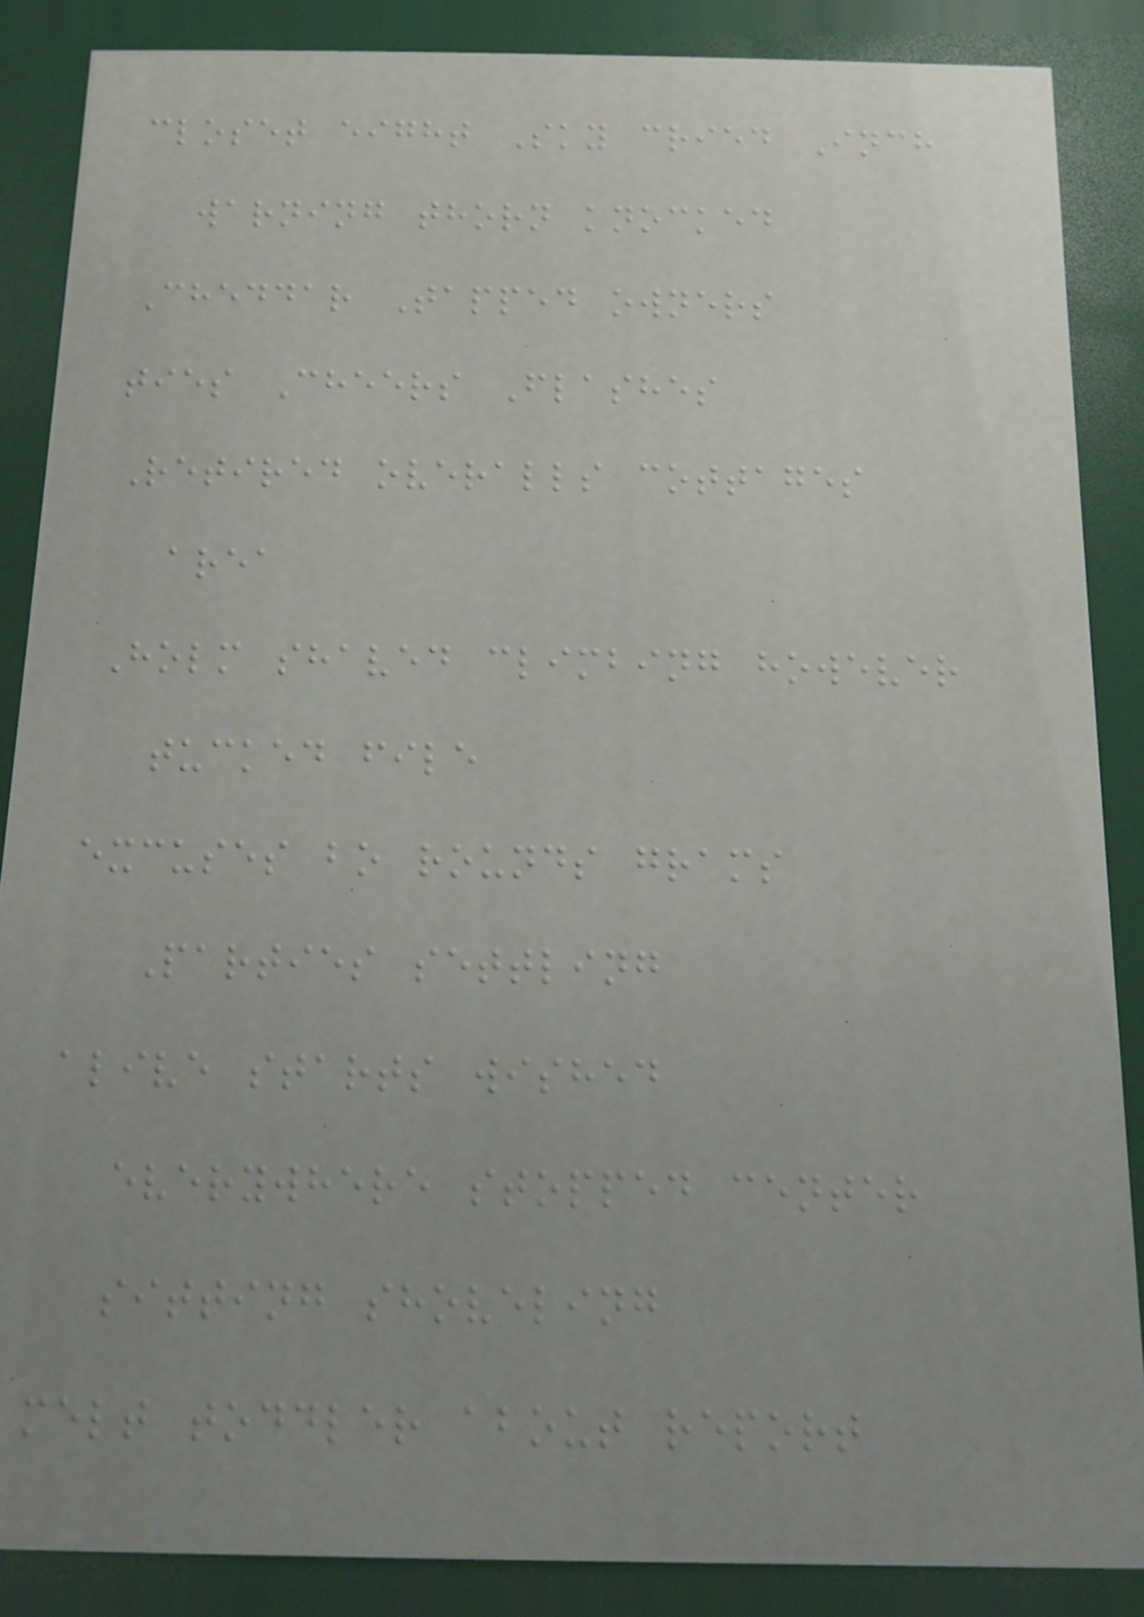closet eight Sky cried Inch
warning thorn knocked
Cheddar Tapped owners
ties Cheers Flashes
Retired overalls cottages
area
Holm shaved climbing however
tucked file
excuses bo rounds grams
Parties settling
alive starts wished
everywhere stopped center
sitting shoveling
melt toddler about report
